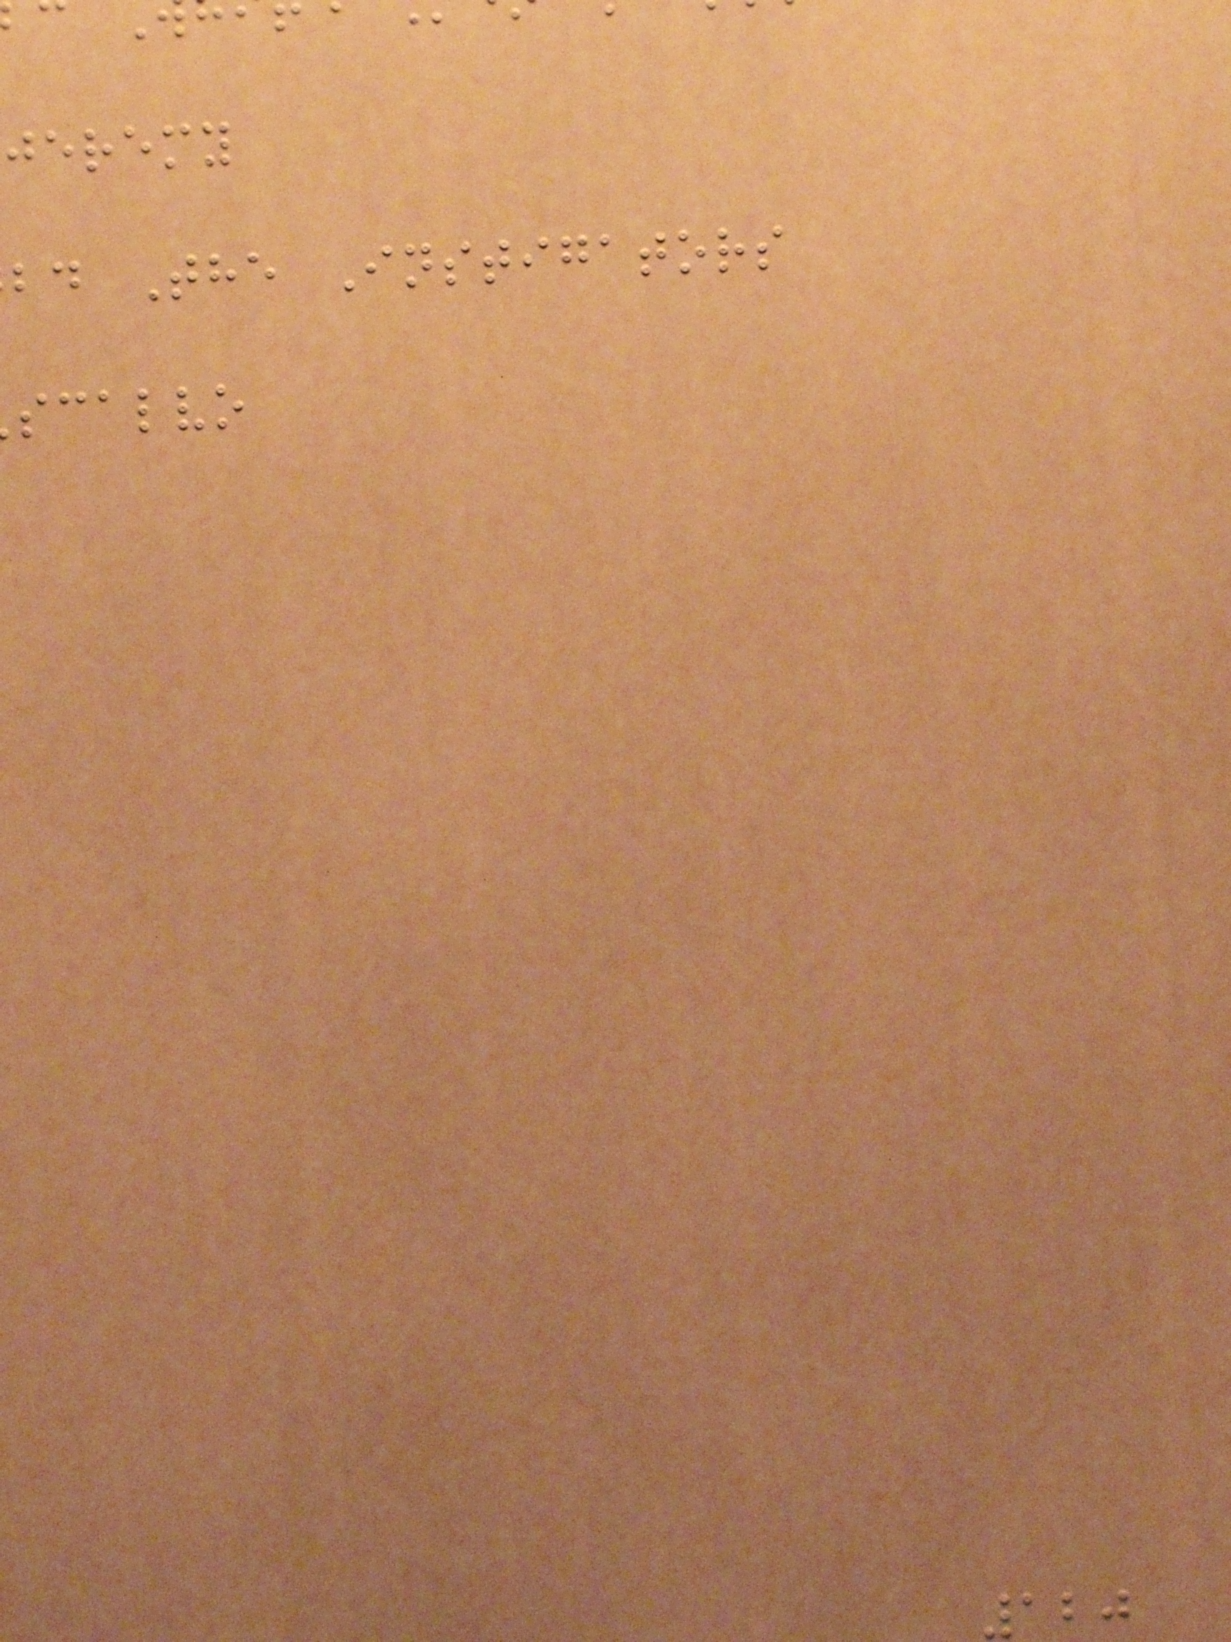jeremy
bd The Instigators
scalvo
120
